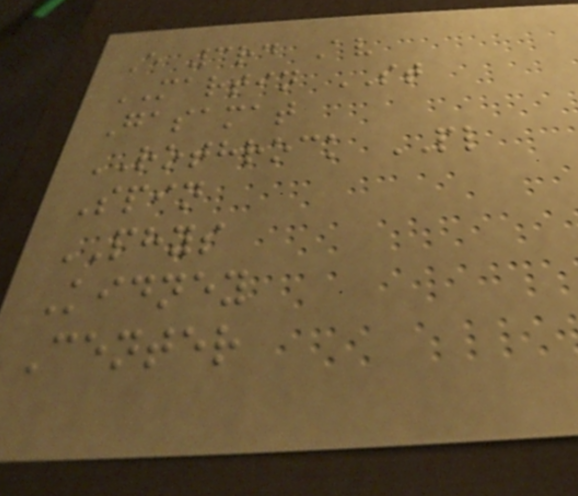E 3rd Av
MARTIN ST
Gasamat
ROTHROCK PL
Spin
PHYS
Kidney
Center
